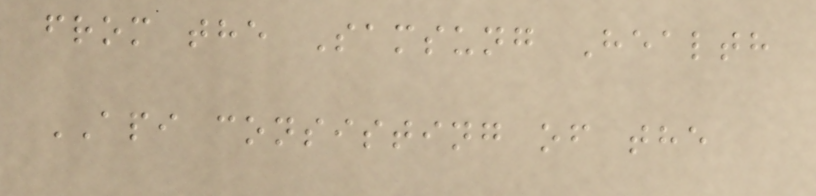from the Samsung Health
API consisting of the
